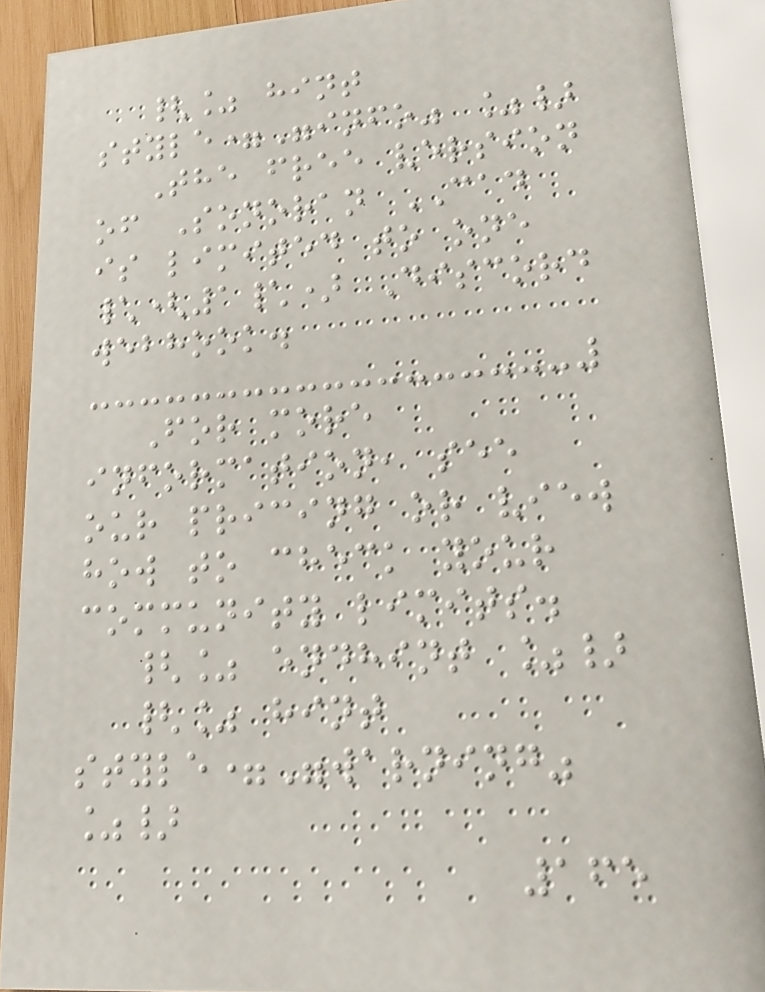{% hint
style="info" %}
The free version
of Sonoran CAD
is limited to one
\(1\) Discord
webhook.
For more
information, see
our pricing or view
how to check your
community limits.
{% endhint %}
{% hint
style="warning"
%}
165
